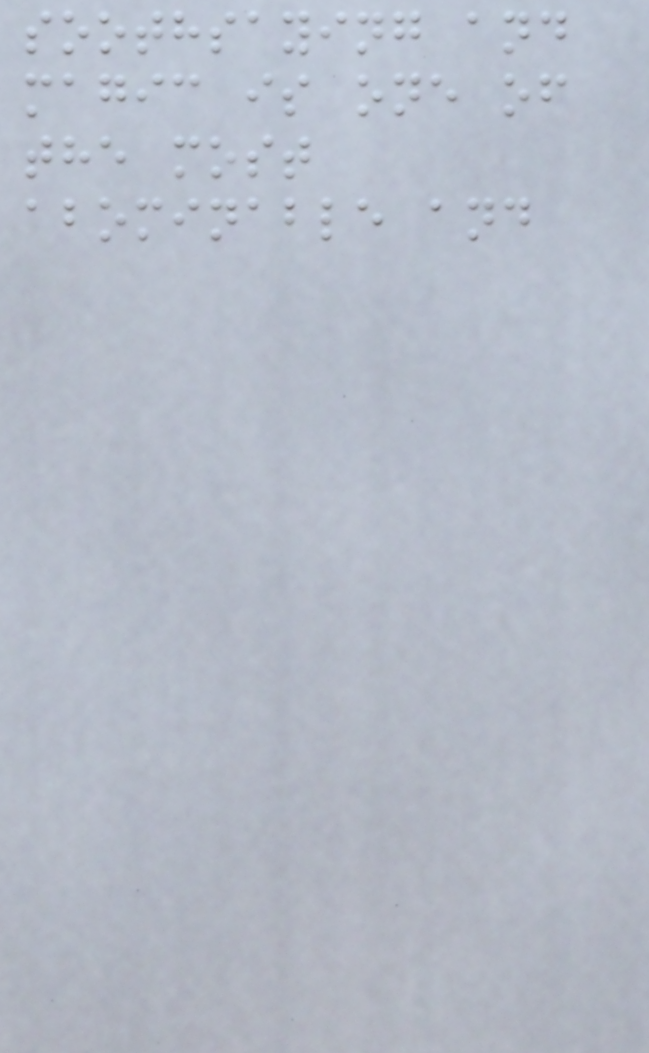soothsaying and
magic is one of
the most
abominable and
